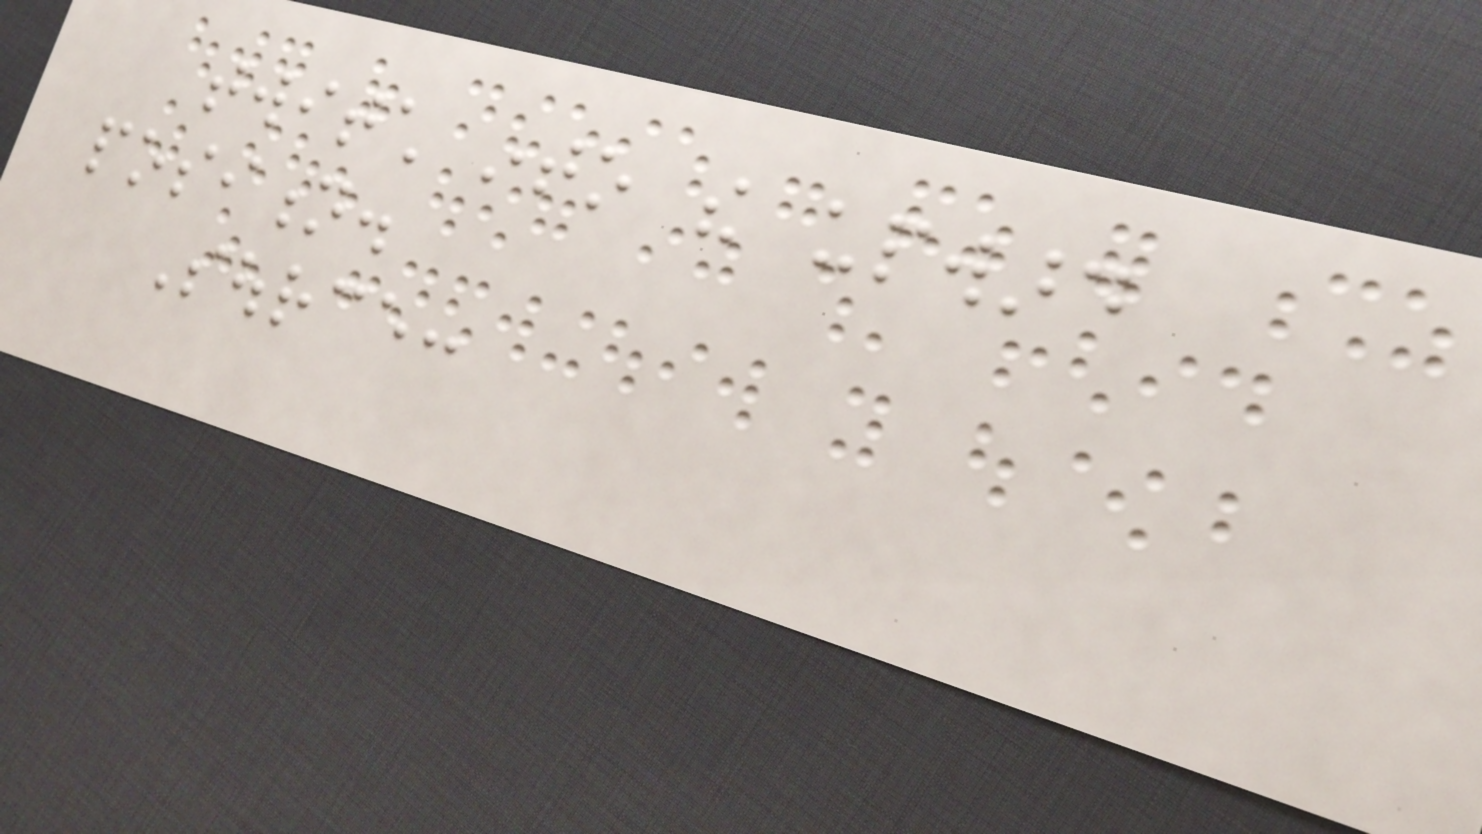twitch into the upward
position.
Source:
